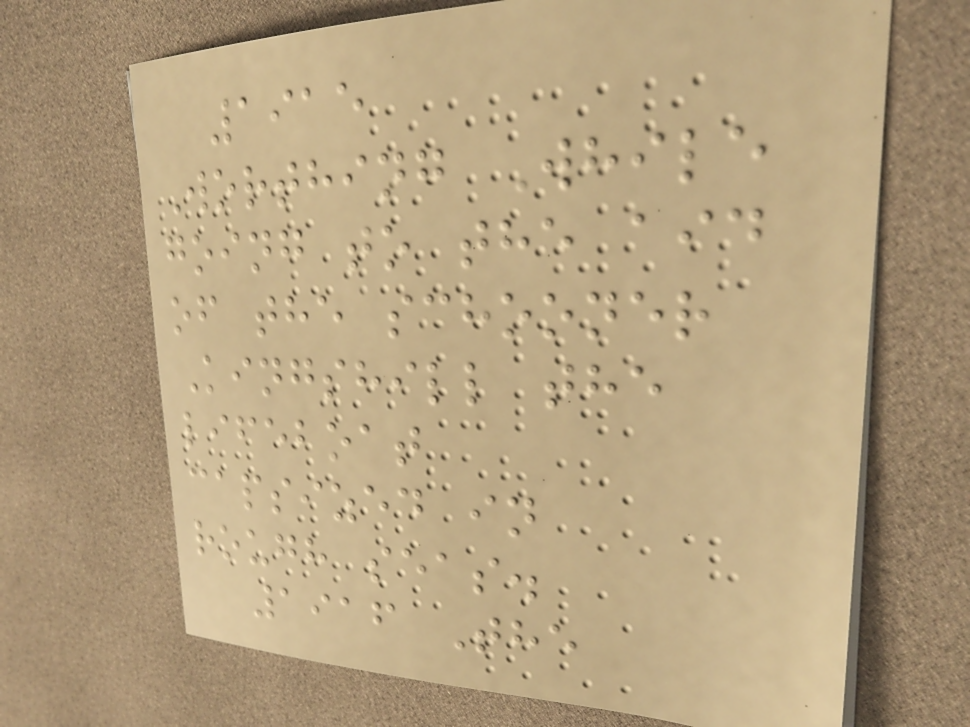1915
Worthing While
going to the aid
of the schooner
Kingshill the
lifeboat
capsized in
rough seas.
1916 The
